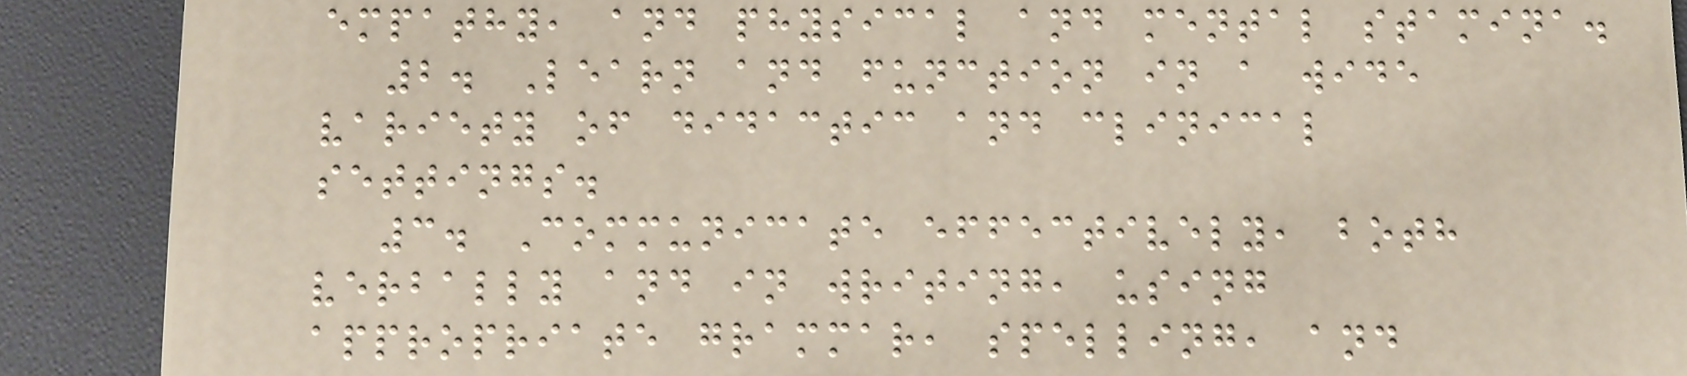empathy, and physical and mental stamina.
2. Learn and function in a wide
variety of didactic and clinical
settings.
3. Communicate effectively, both
verbally and in writing, using
appropriate grammar, spelling, and
